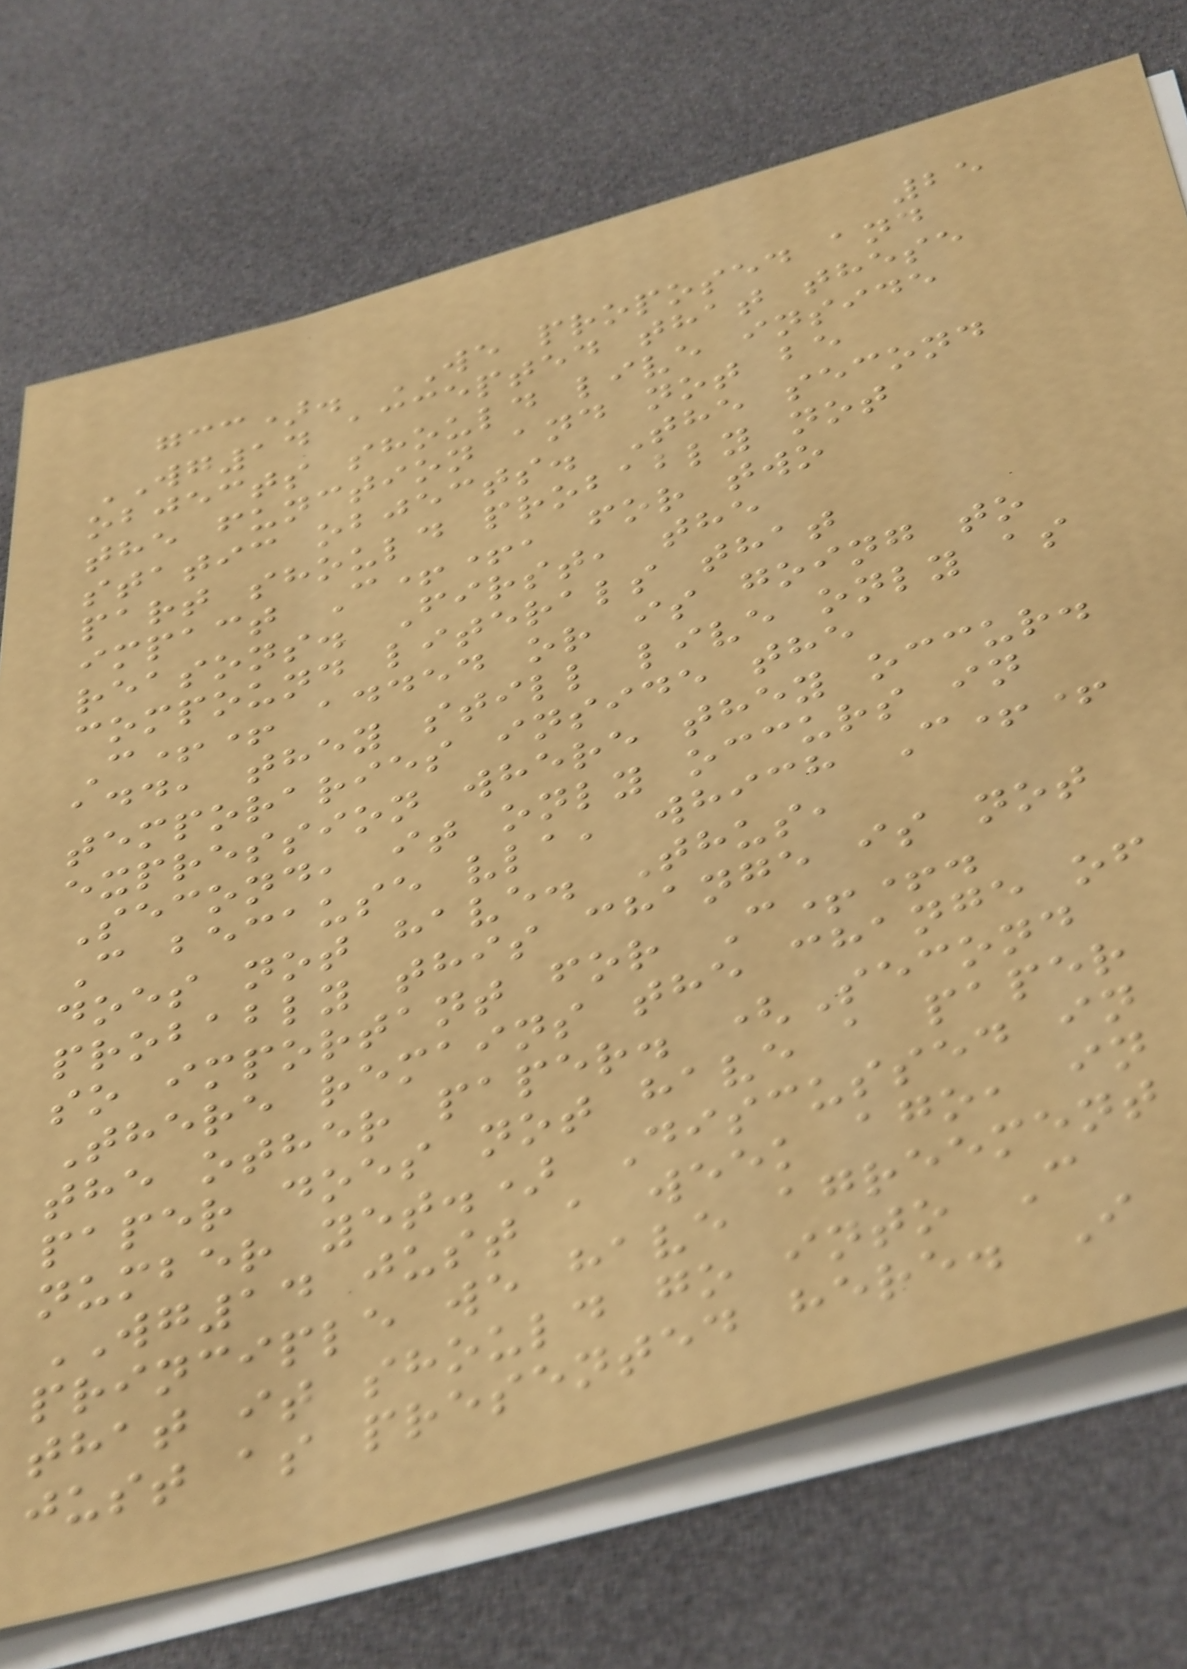25
gcc). WE proposed and
WG14 accepted that these
objects should live inside
the function and not be
static objects. The second
part should probably not
impact C++, for two
reasons. First, the
compound literals that
C++ added or is going to
add, they still live only as
temporaries inside the
expression where they occur.
Second, it only occurs in
C because vla, which C++
does not have. Thus,
probably this change is not
so important for C++.
There remains the change of
the other paper. (Second
paper does not have a paper
number yet.) Discussed in
WG14 just a week ago, in
principle we have agreement
that it should go into C
just as presented here. I
